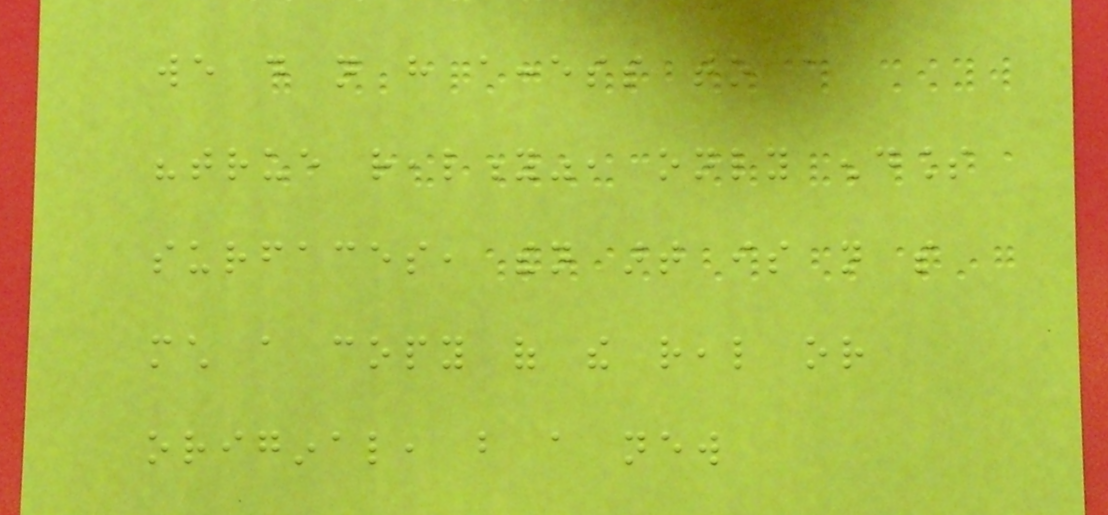we do not have access to a
"true reality", only endless
surfaces, then art is not so
much a copy of the real or
original, but a new
